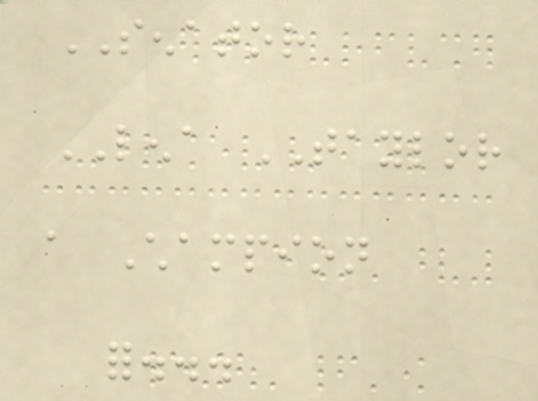SENATOR
LENA TAYLOR
a Champion
for...
